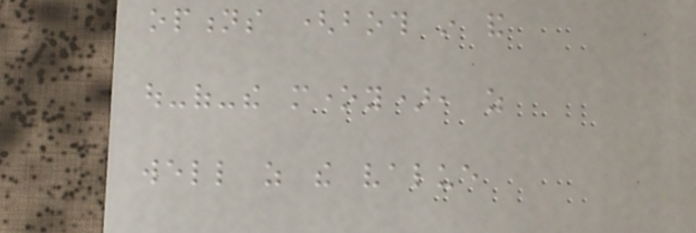options (both in and
out-of-the money), as
well as the value
